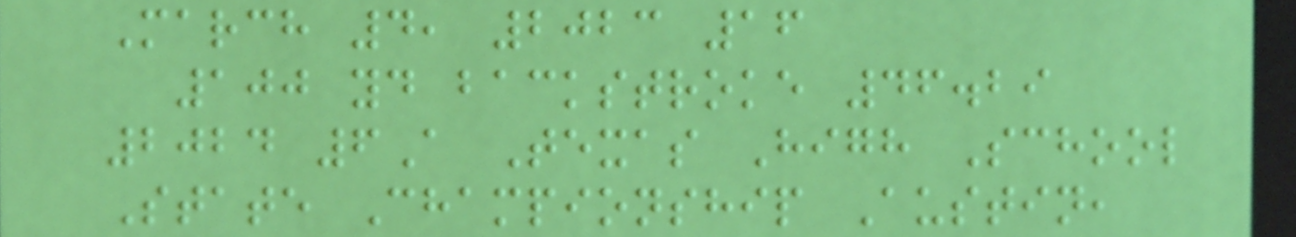March 4, 2023 16
100 yd backstroke 46.29
2024 6A Texas High School
State Championship Austin,
